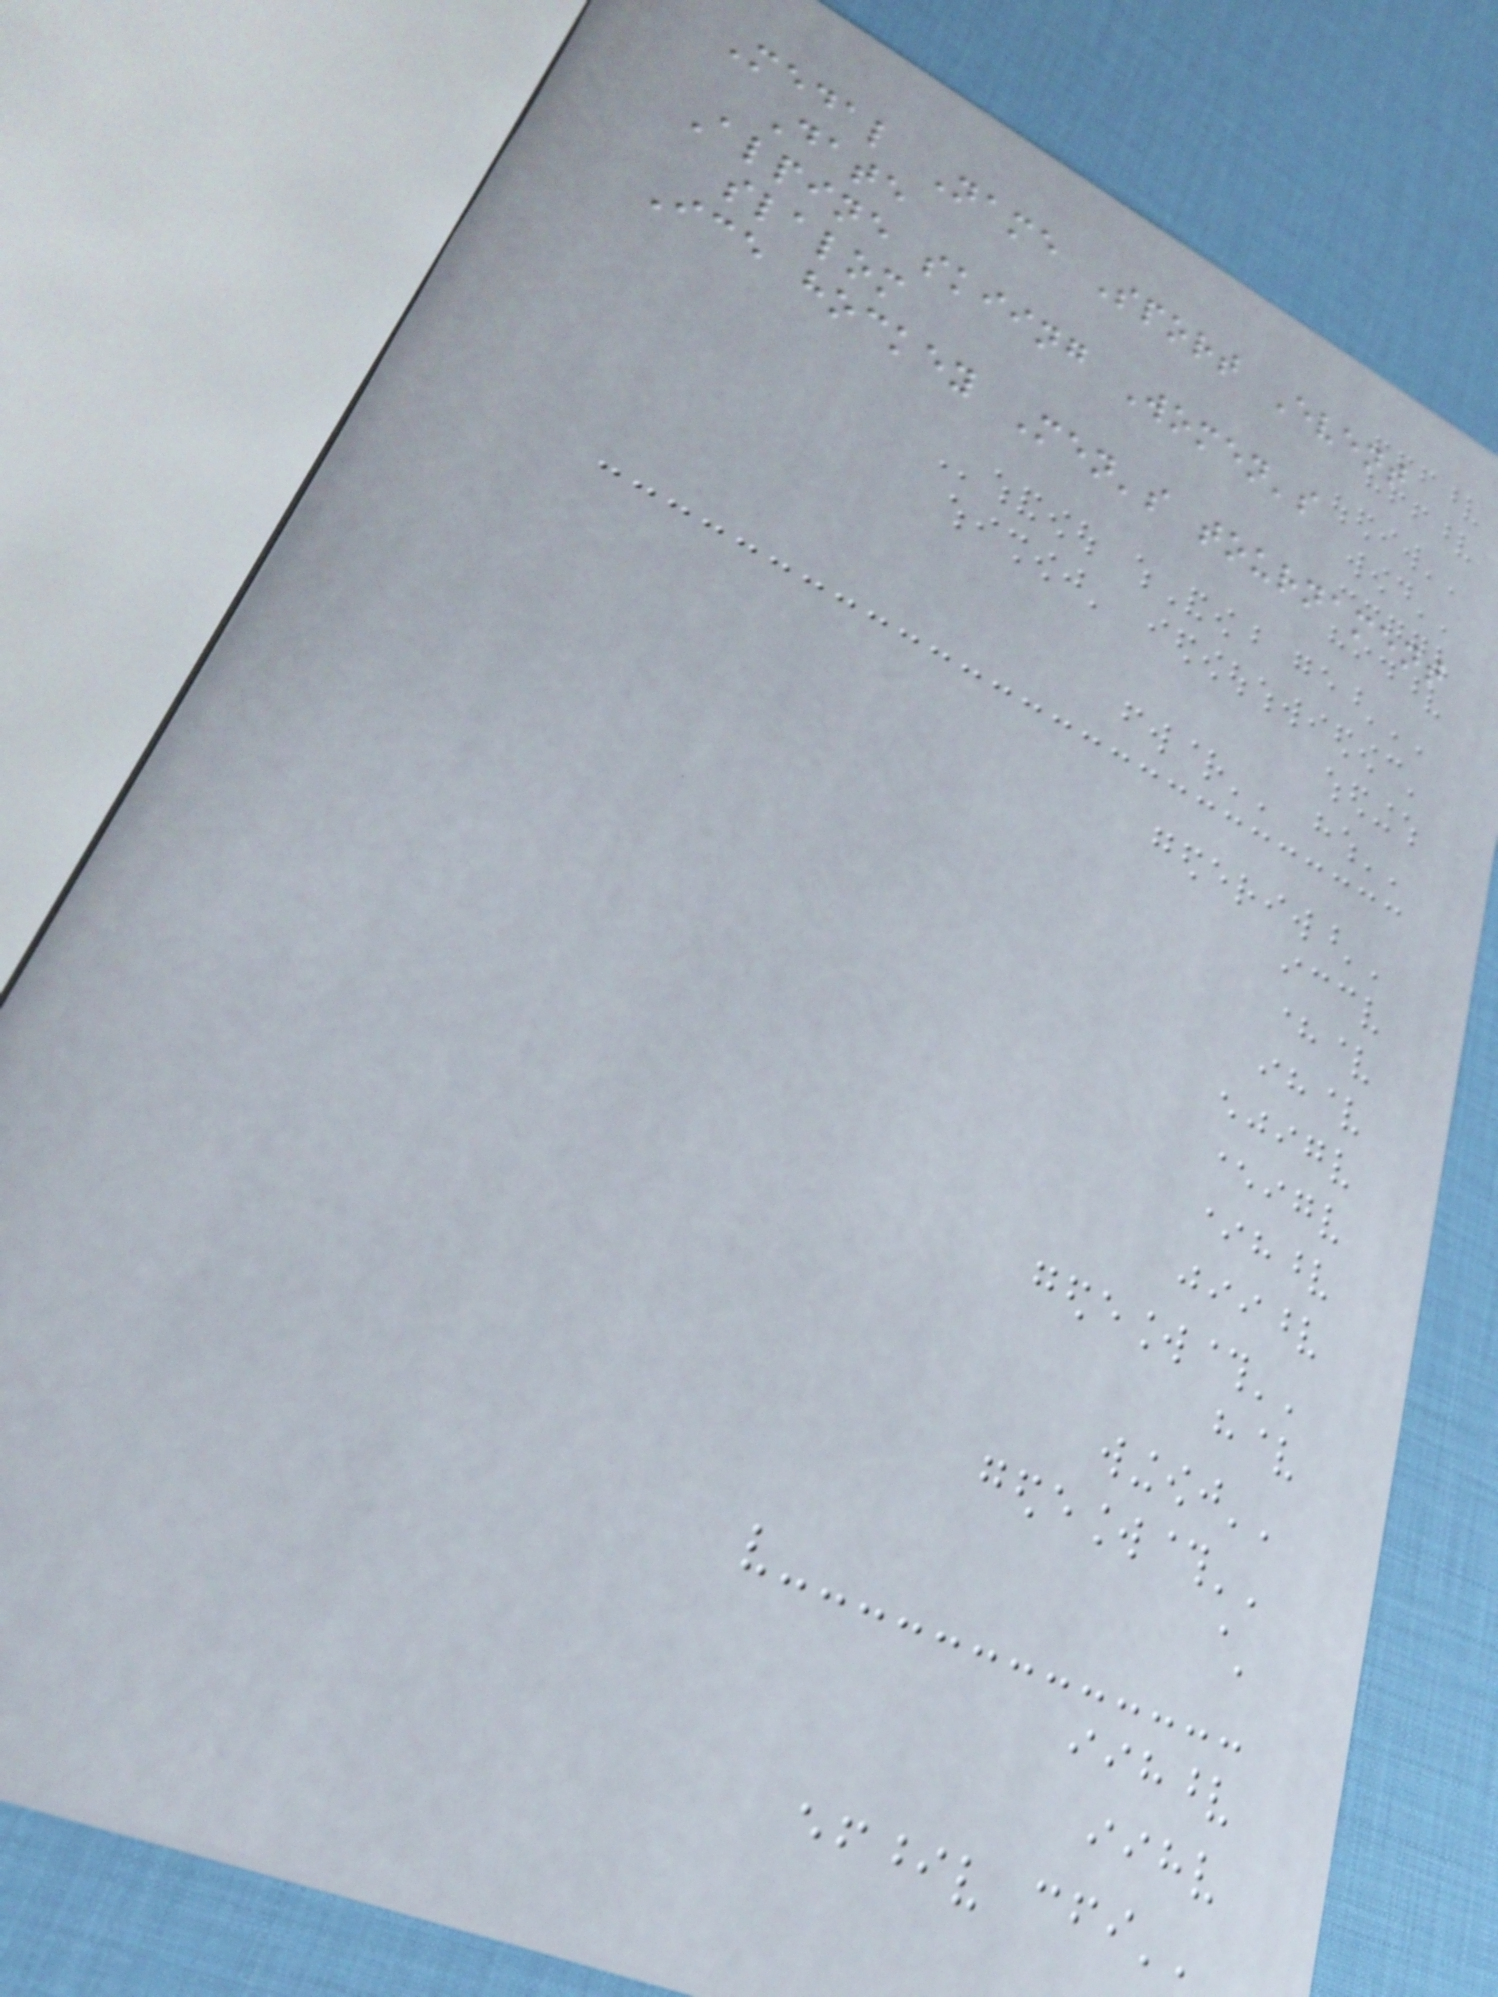Medal Name Sport Event
Date
Alpine skiing Women's
slalom
Ice hockey Men's tournament
